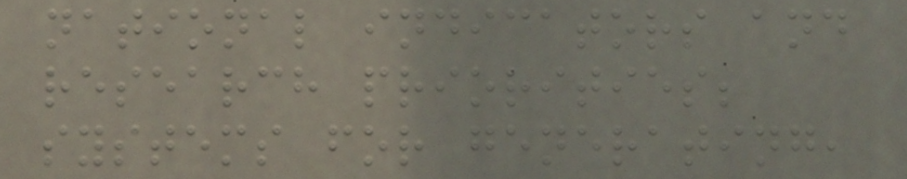national indicators and
research priorities;
systems for generating,
